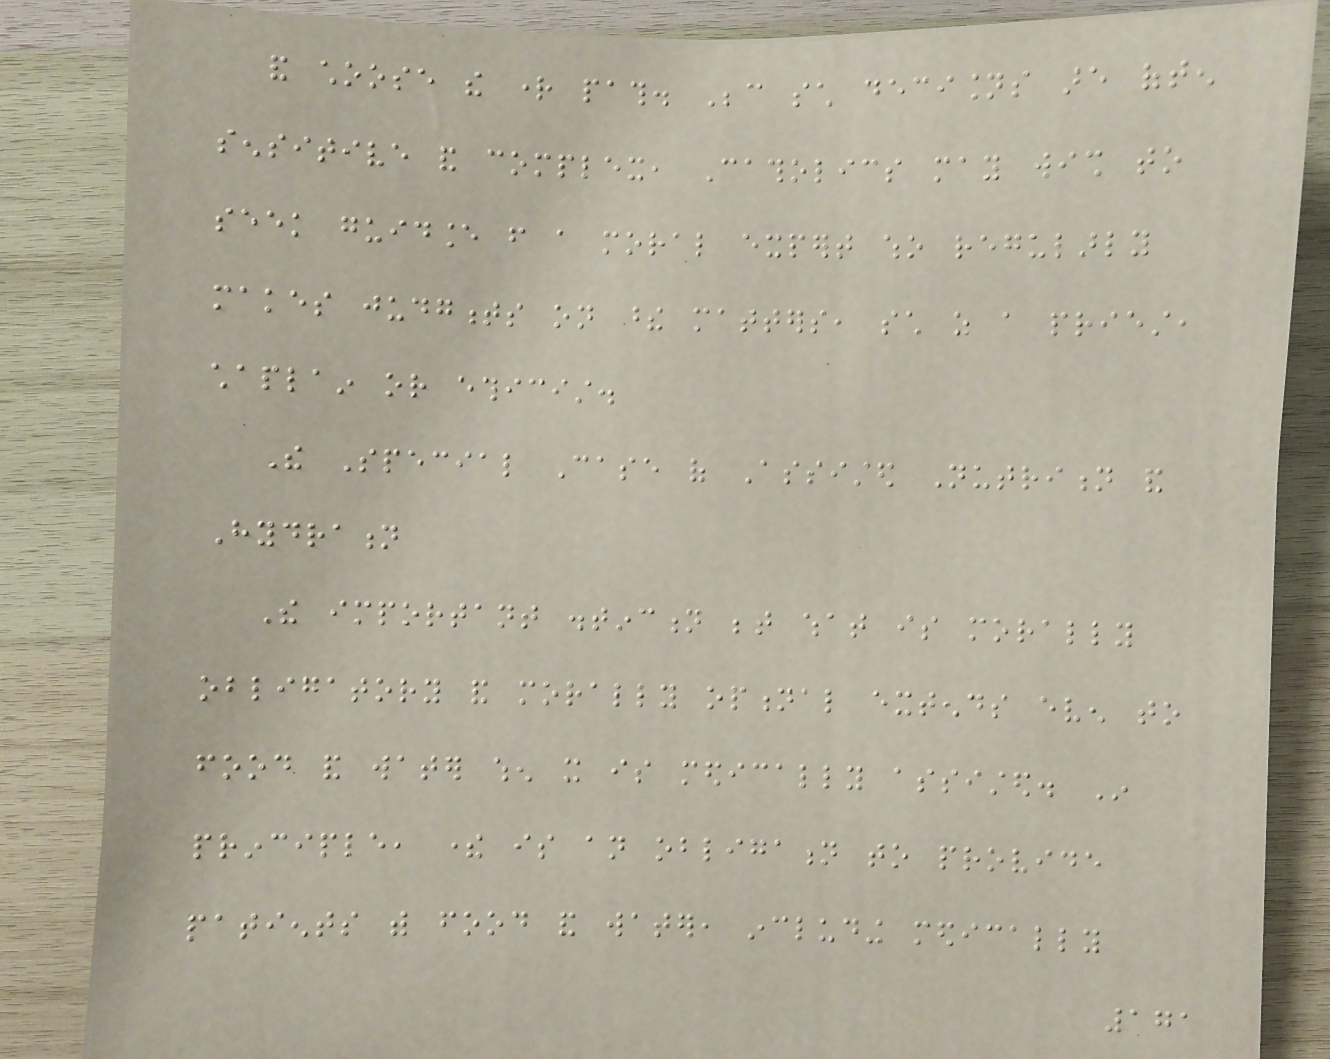and choose the right path. Because such decisions are often
sensitive and complex, Catholics may wish to
seek guidance from a moral expert who regularly
makes judgments on these matters, such as a priest,
chaplain or ethicist.
The Special Case of Assisted Nutrition and
Hydration
The important distinction between what is morally
obligatory and morally optional extends even to
food and water when it is medically assisted. In
principle, there is an obligation to provide
patients with food and water, including medically
171
